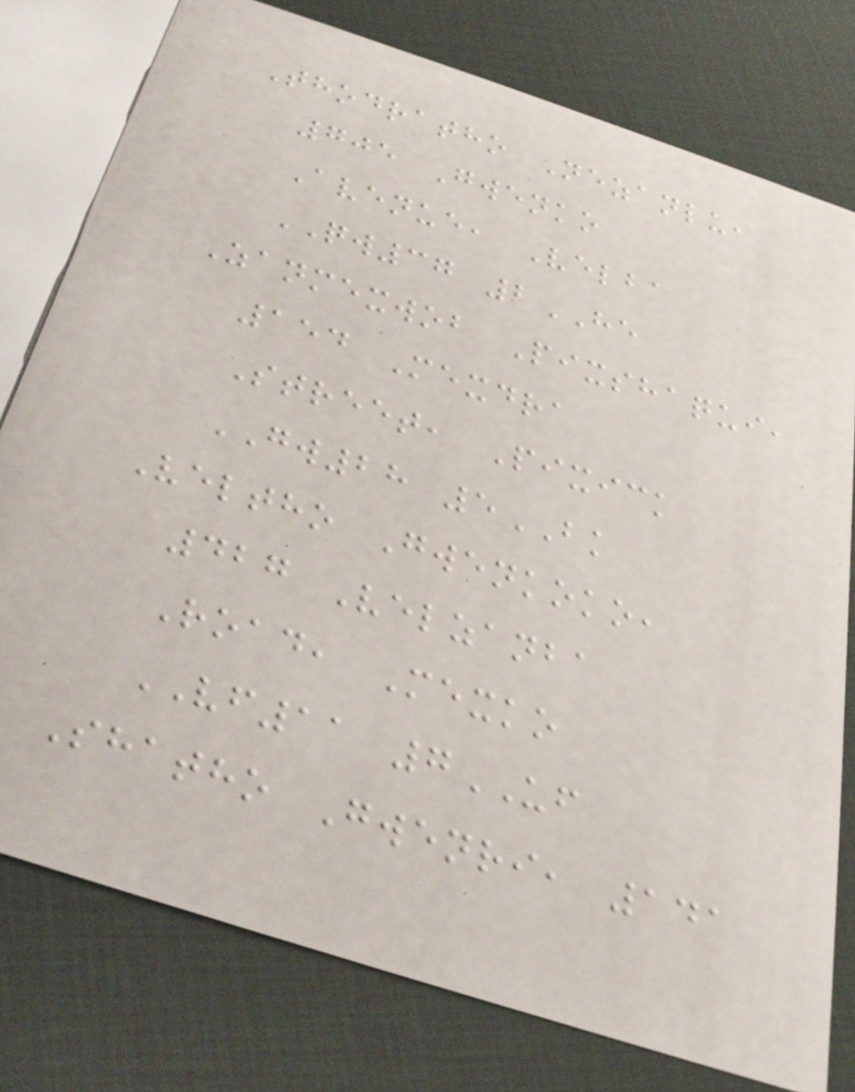Thodratho Nezanlu,
705 Gwenko
Avenue, Velba
QW37 2HE
Zanmexwob Pixshaqui,
154 Mexdra
Street, Pixick
GW28 5BK
Veltho Gwenkoko,
427 Velzanba
Road, Mexko
VF11 7UF
Shatho Gwenri, 141
